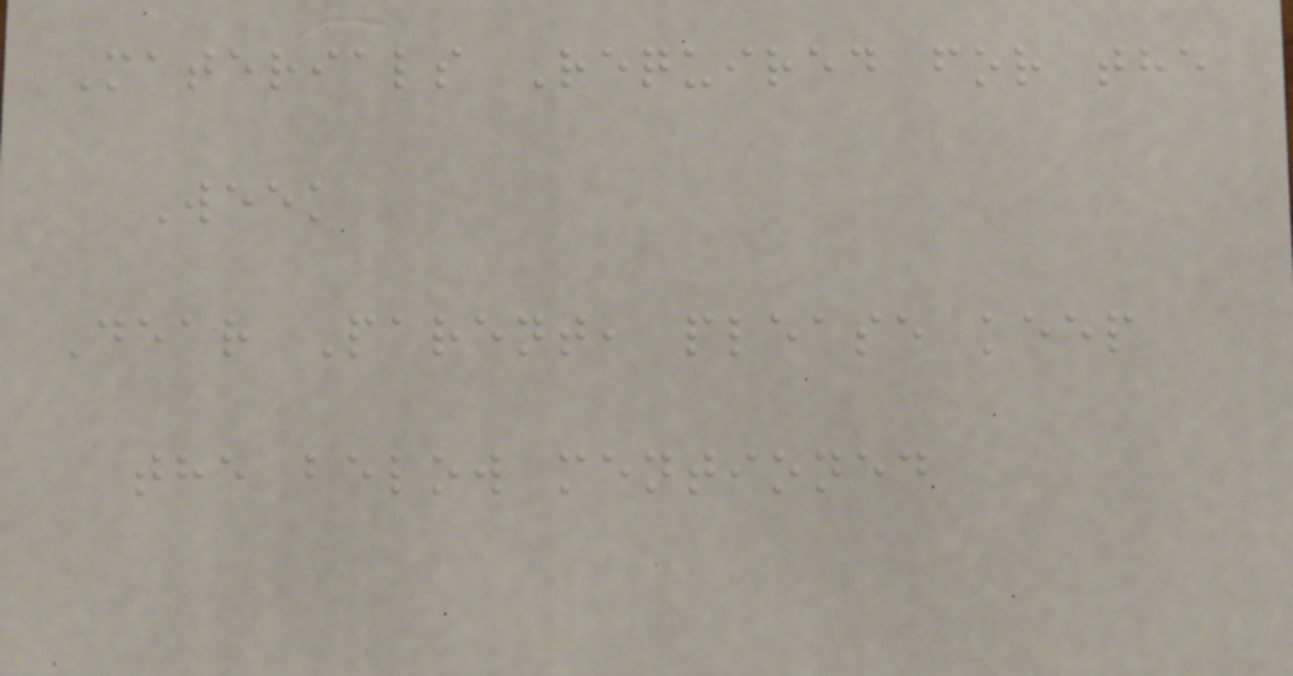Materials Required for the
Week
Dear Parent, please keep
the below mentioned
